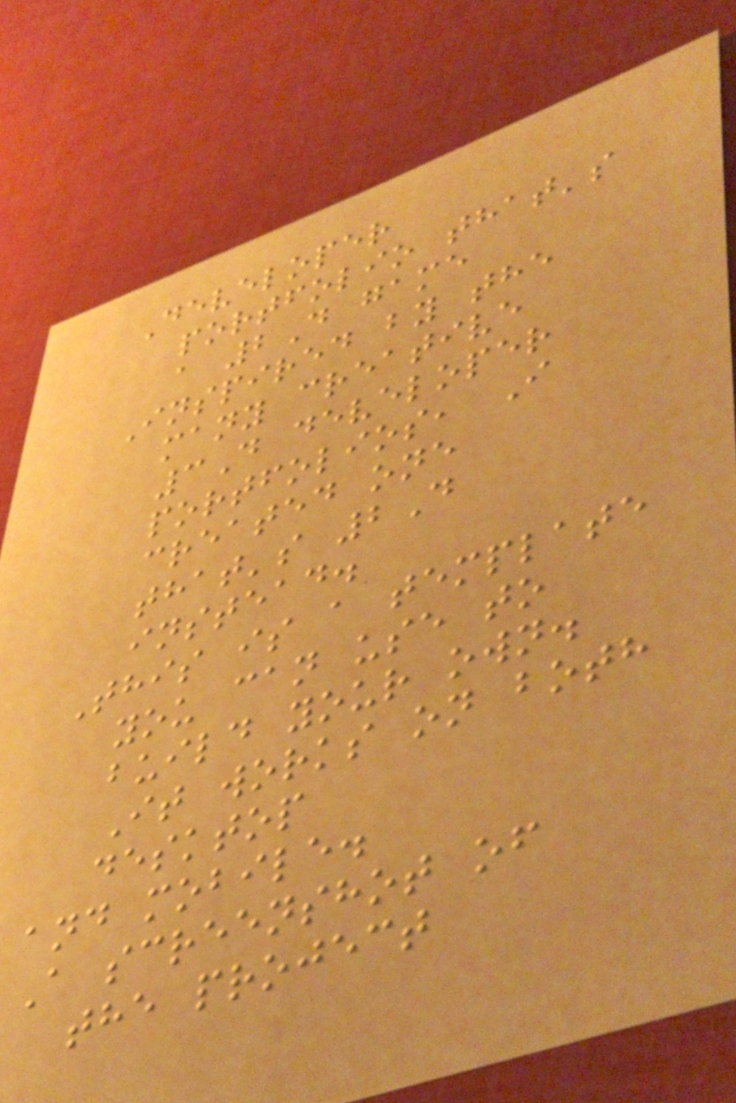Developer
portfolio that's
a 2D game
Inspired by the
many creative
3D developer
portfolios, I
created one
that's 2D
instead.
This is a template
you can use to
build your own.
It works on both
desktop
and mobile.
A screenshot of
the project
